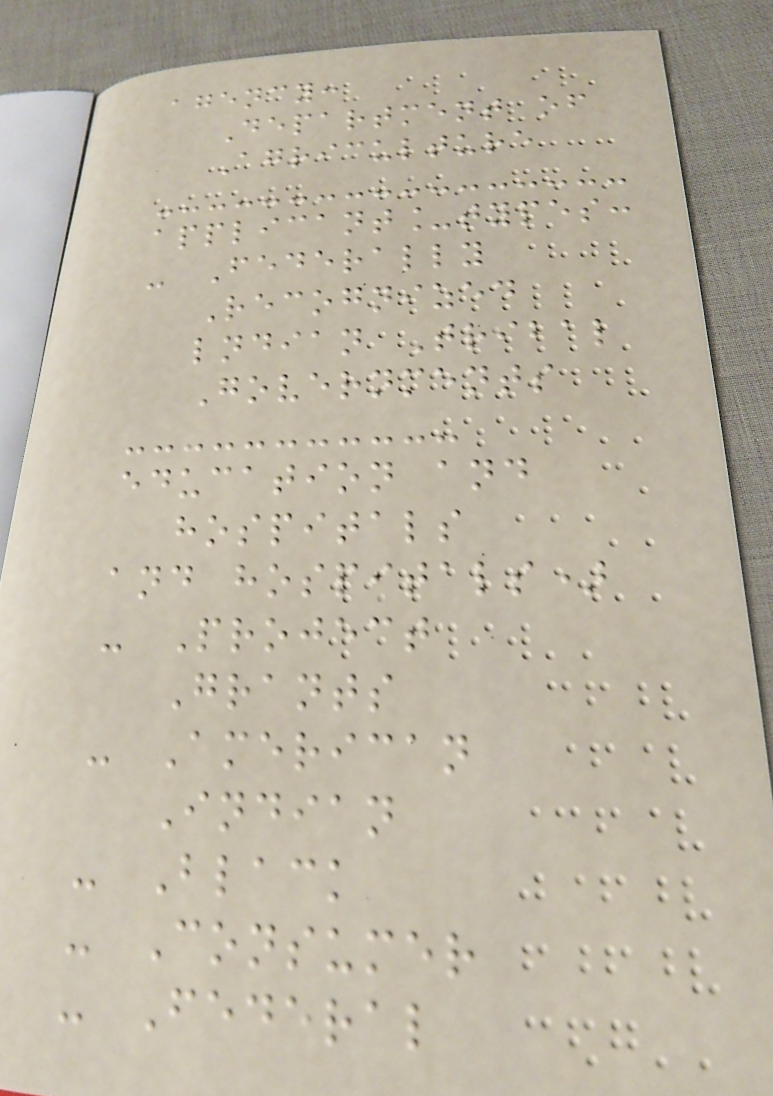agency:
Department of
Agriculture
applicant_types:
- Federally
Recognized
lndian Tribal
Governments
education and
hospitals
and hospitals)
- Project
Grants
- American
Indian
- Black
- Consumer
- Federal
